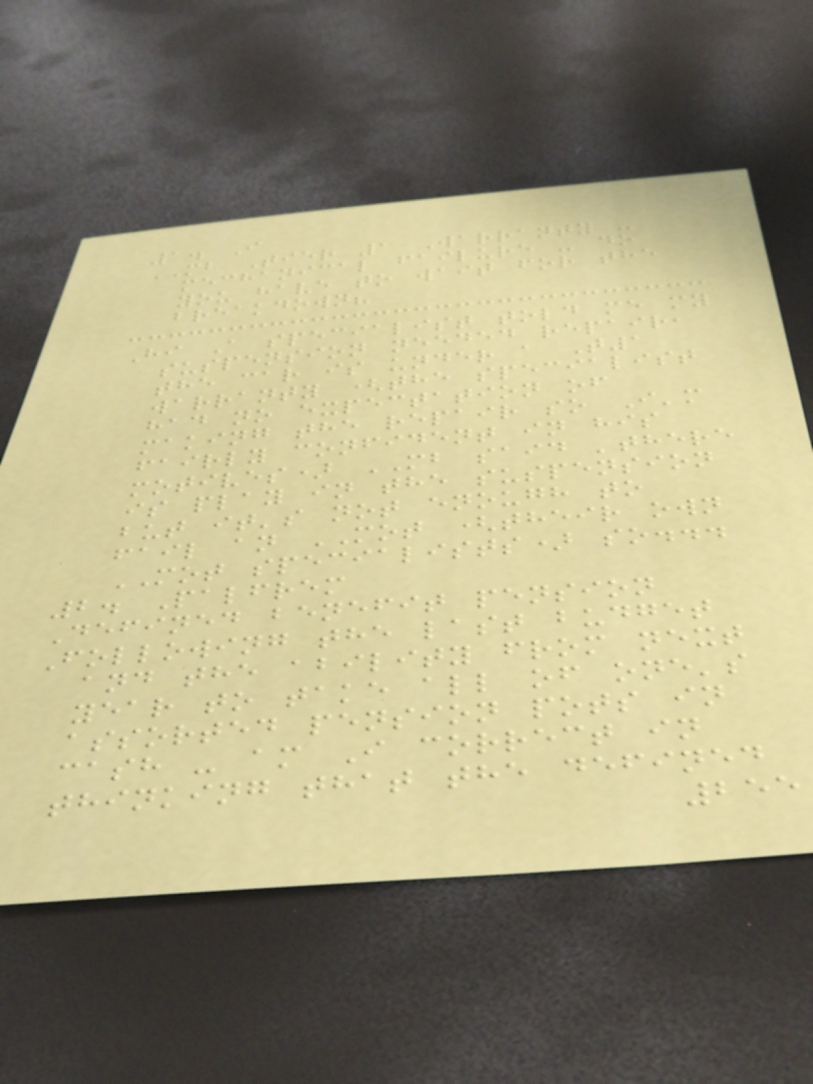1. I
MB Tier 1 Warranty -
mechanical failure - do
you have to wait for the
breakdown?
Hi A specialist told me my
suspension needed repair,
the car is under a T1
warranty (the specialist
had no expectation of
making the repair so I'm
fairly confident in his
motives) MB said 'there
is play in the suspension
but it's not enough to
fail an MOT (their own
MOT specialists) so...
2. Palfrem
Defined benefit pension
Following the last budget
and the ability from next
year to take all of one's
assorted pension pots in
cash - am I correct in
thinking that the defined
255
